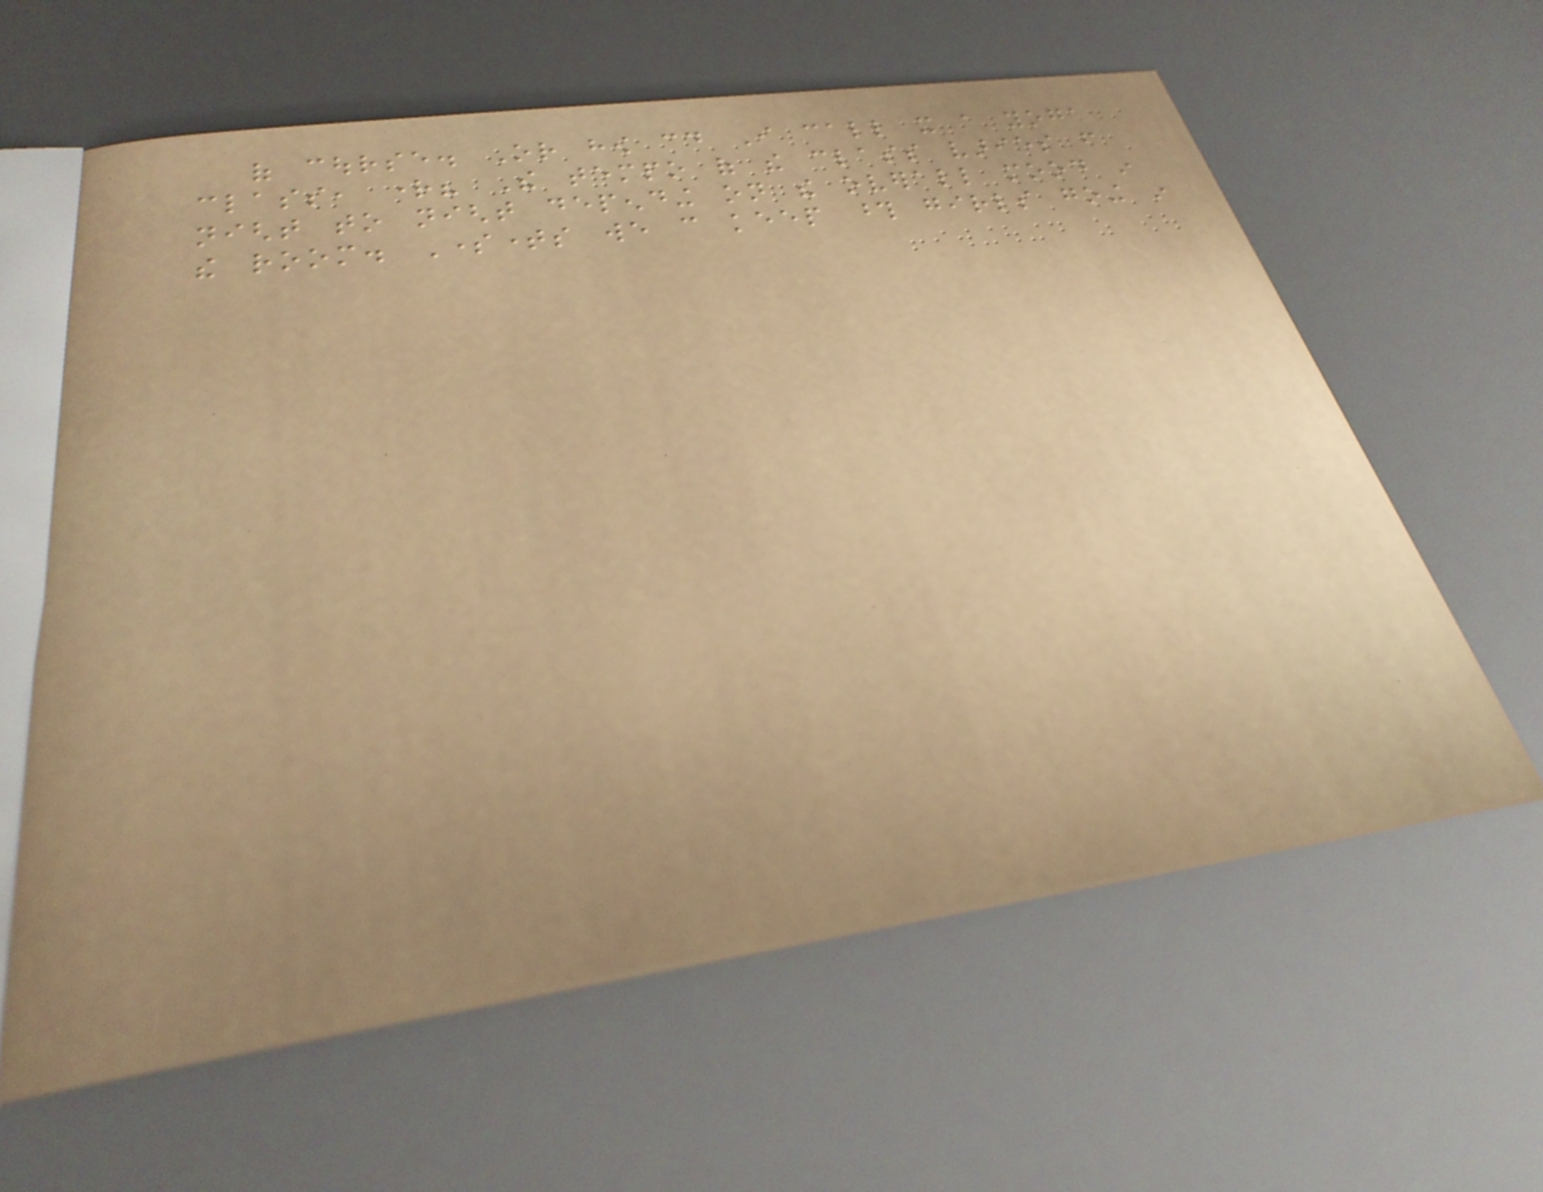of course. Or how could I call it a yoga
class, right? The tempo of the class varies from
night to night depending on the overall mood in
the room. Sometimes we can keep those girls going in
